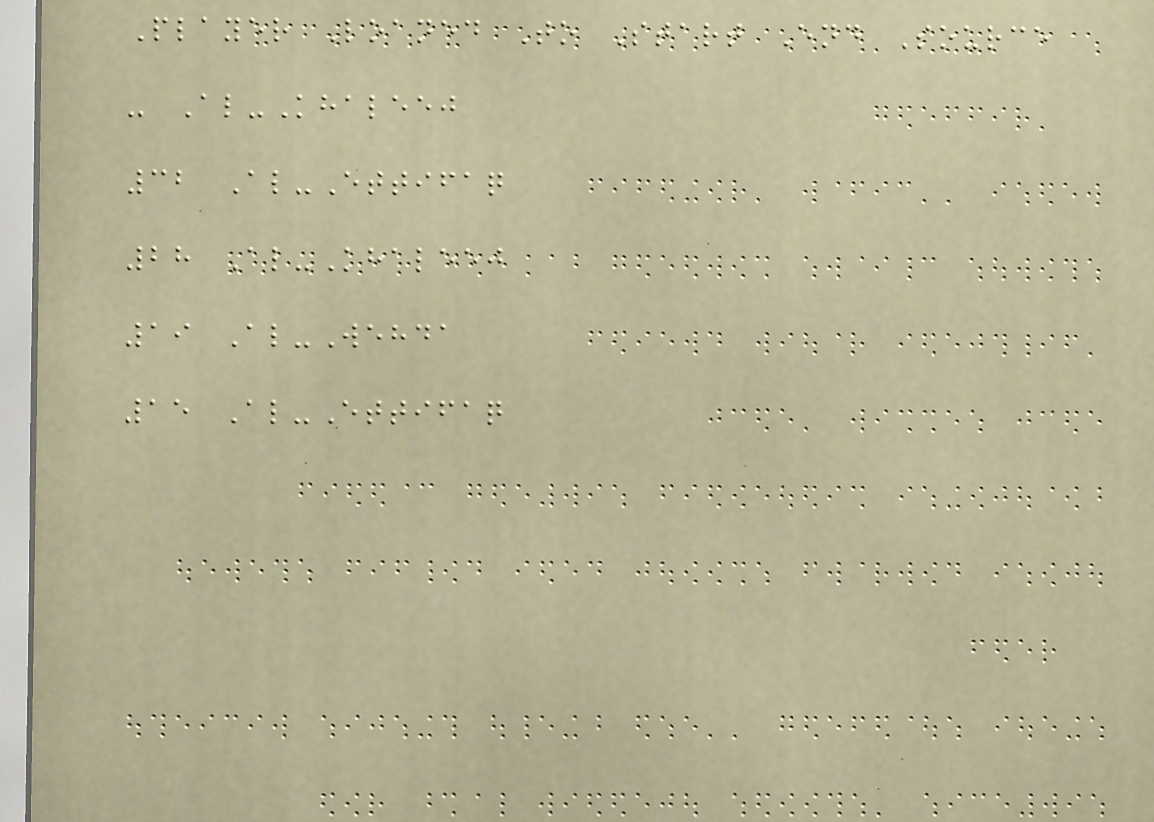Player Loaned To Start End Source
- Al-Khaleej
32 Al-Ettifaq
28 Al-Khaleej
19 Al-Wehda
15 Al-Ettifaq
